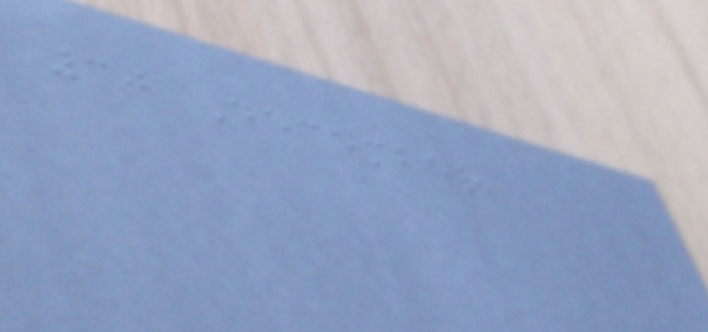30 December
